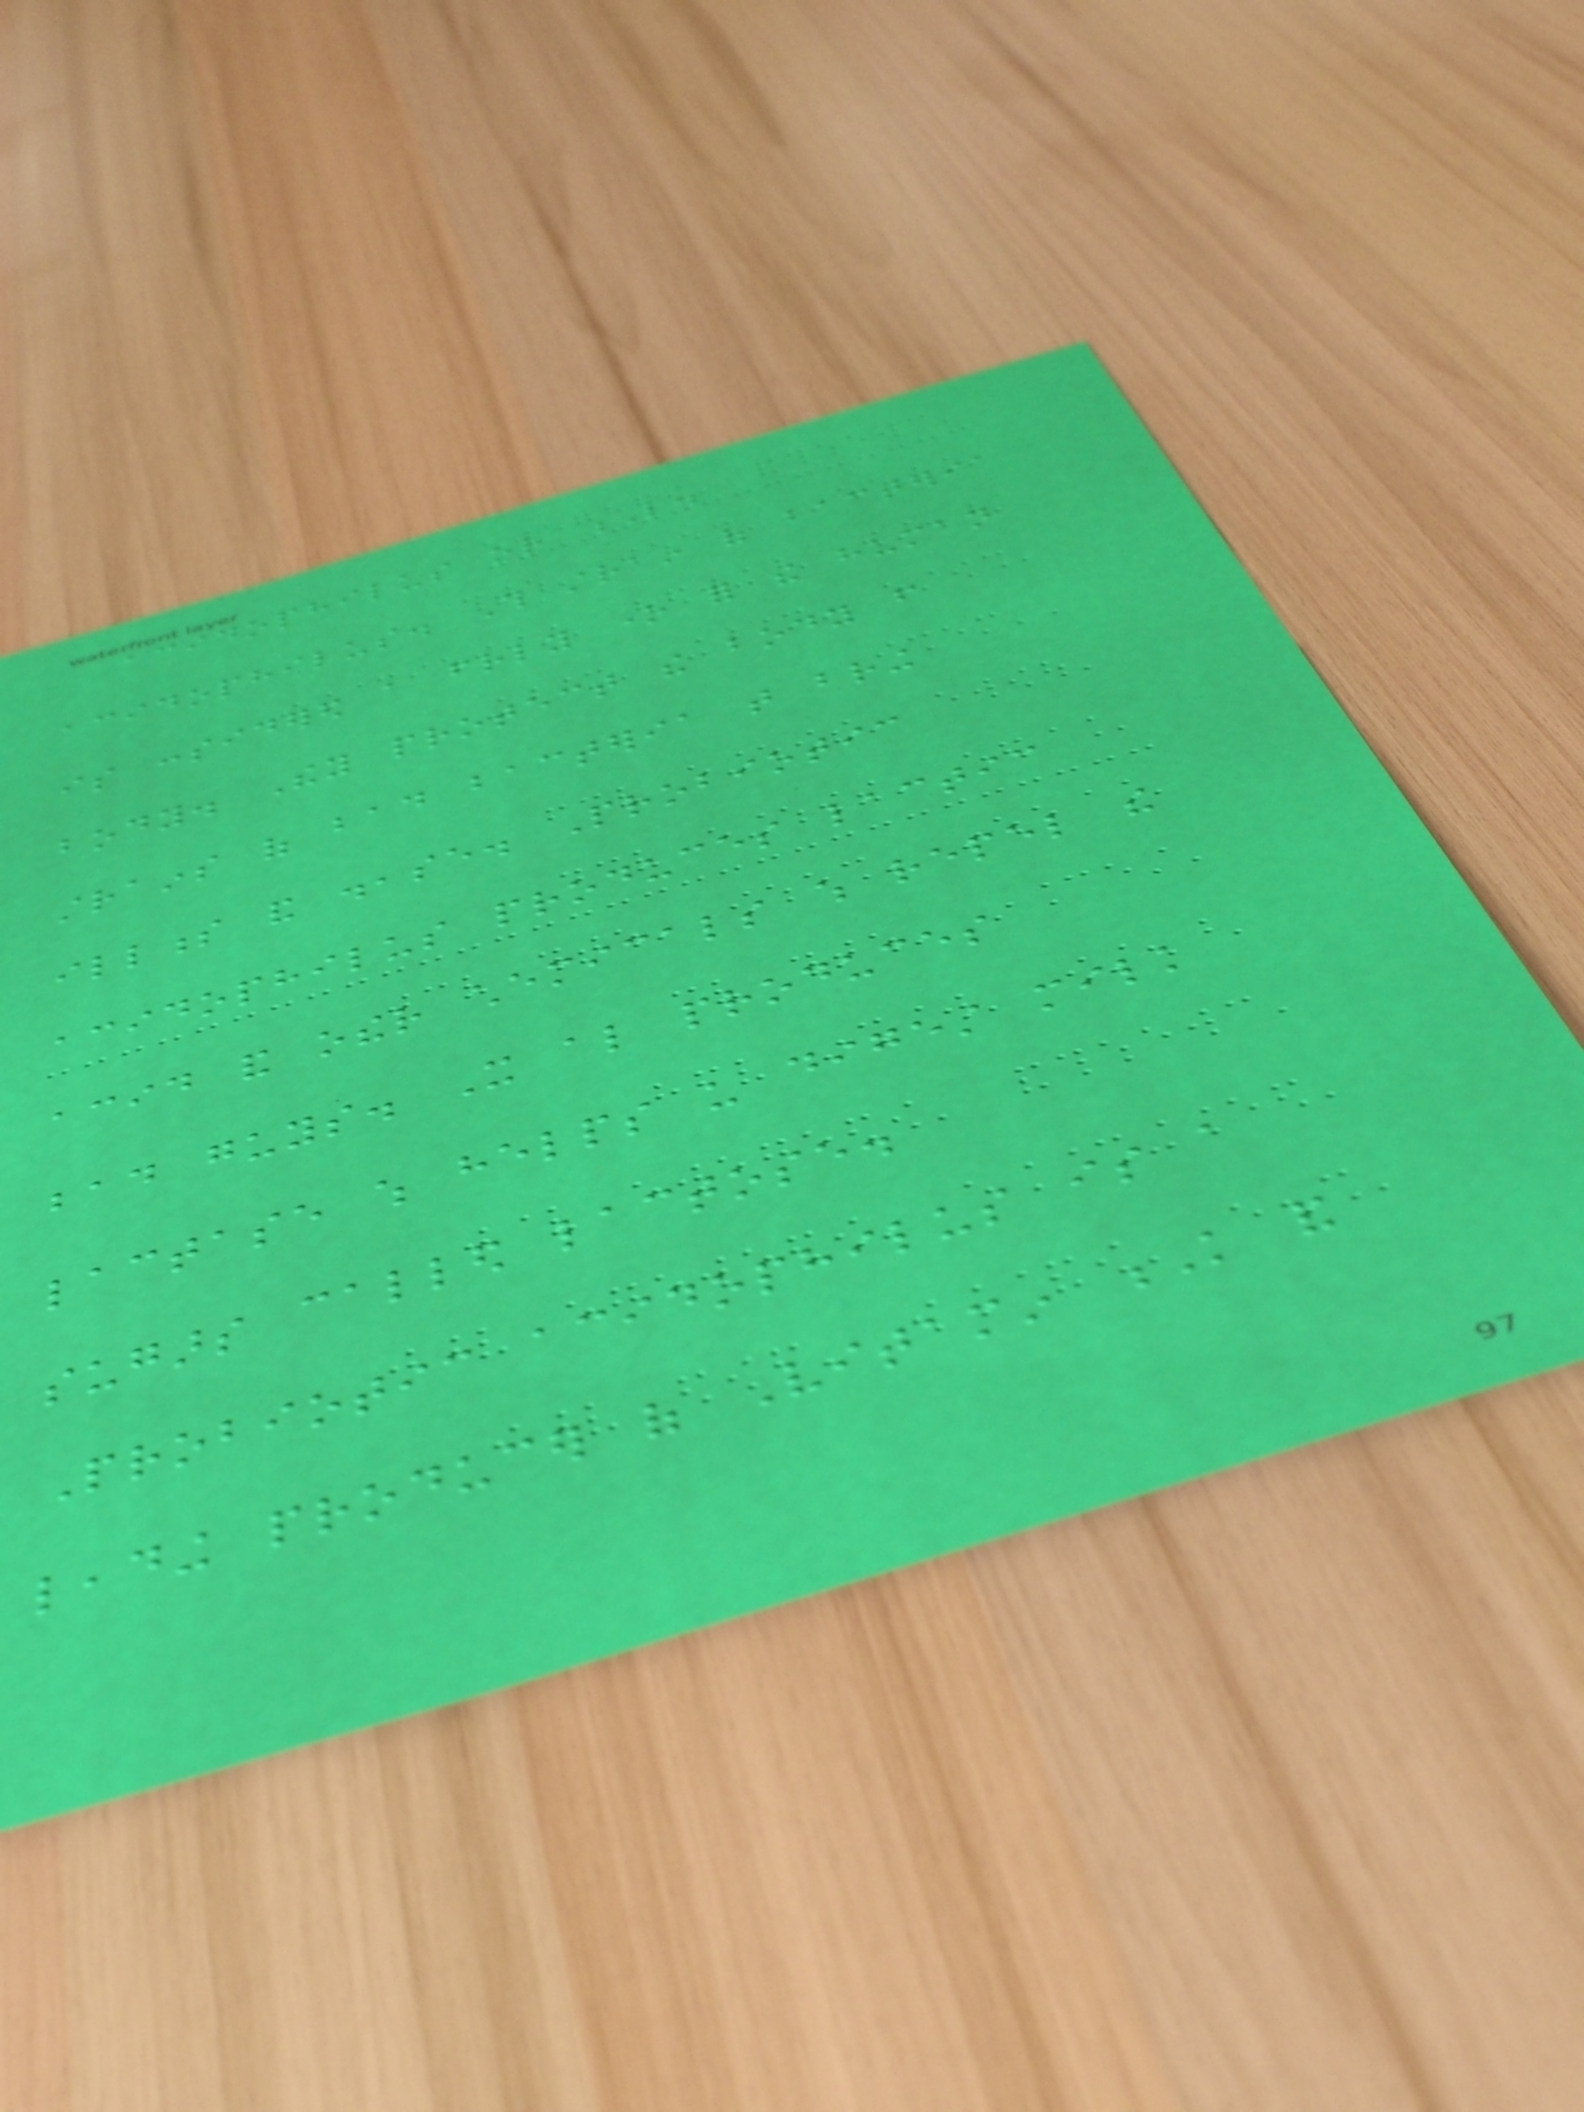acidophilus or L.
acidophilus. This strain of bacteria
is considered a friendly one for the human
body. They protect the body from
strains of bad bacteria that bring
illness and disease. Probiotic
acidophilus produces lactic
acid and other chemicals which repel the
bad guys. It also produces
lactase which helps us digest milk
sugars called lactose.
Probiotic acidophilus is a
leading producer of Vitamin K and
